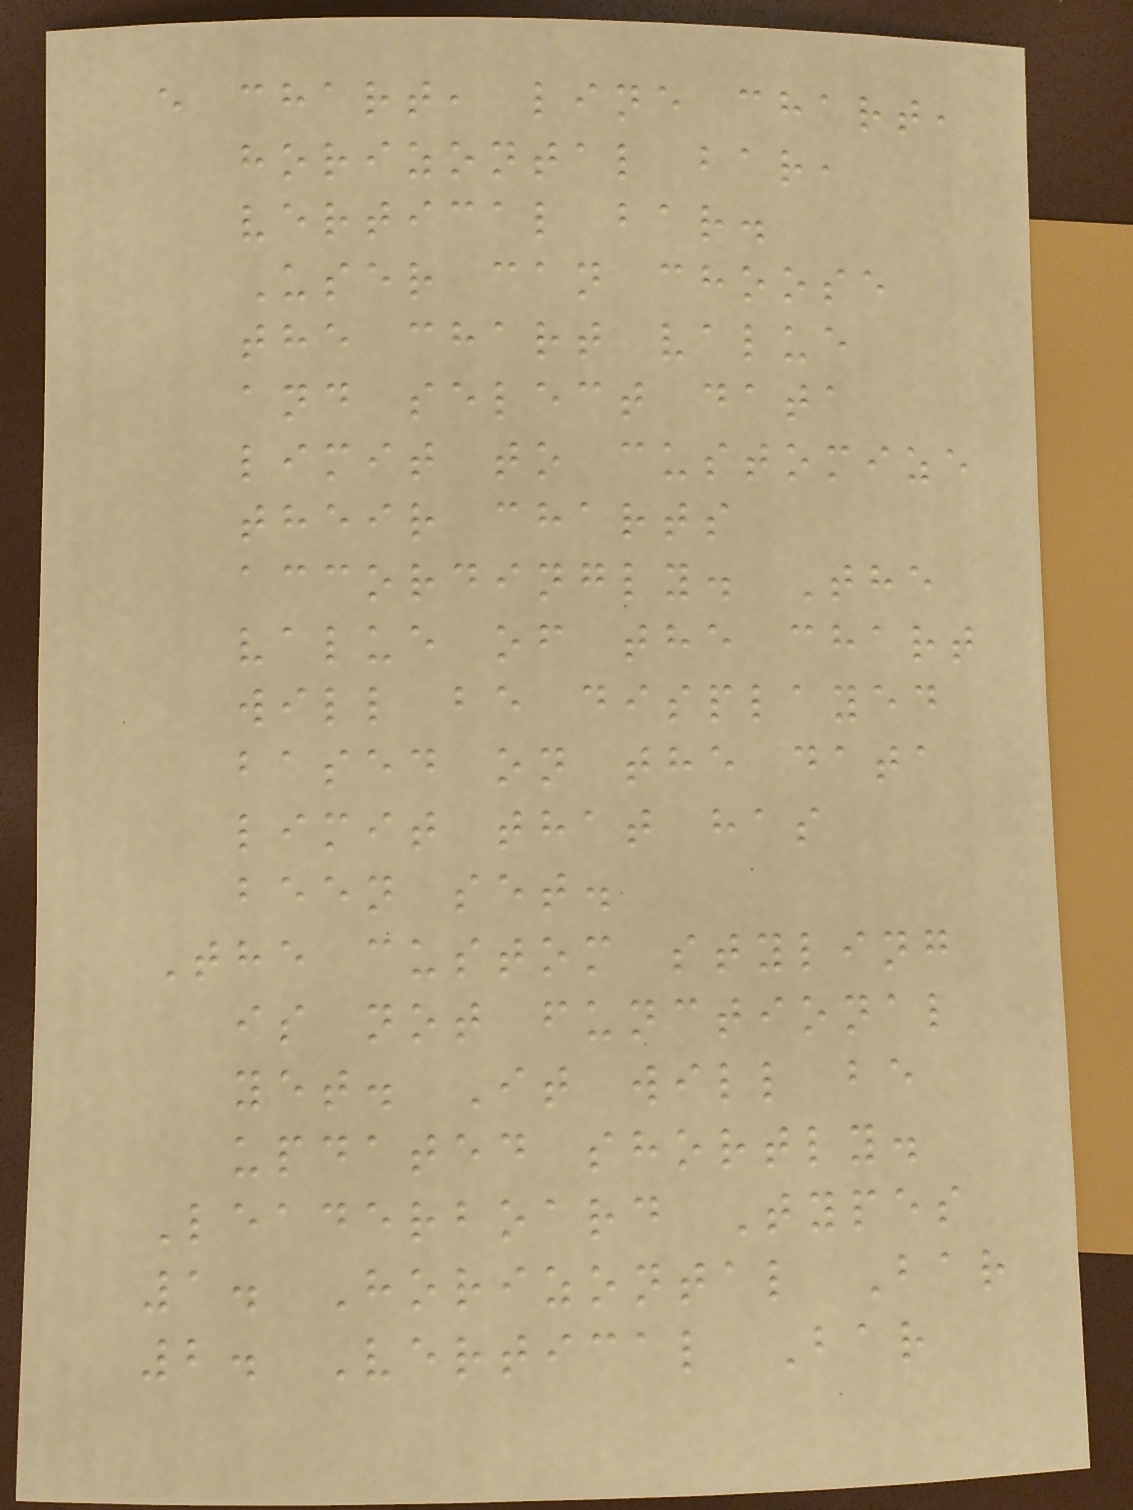e chart, line chart,
horizontal bar,
vertical bar.
User can choose
the chart value
and select data
limit to customize
their charts
accordingly. The
value of the chart
will be displayed
based on the data
limit that has
been set.
The custom styling
is not functional
yet. It will be
updated shortly.
Leaderboard Types
1. Horizontal Bar
2. Vertical Bar
